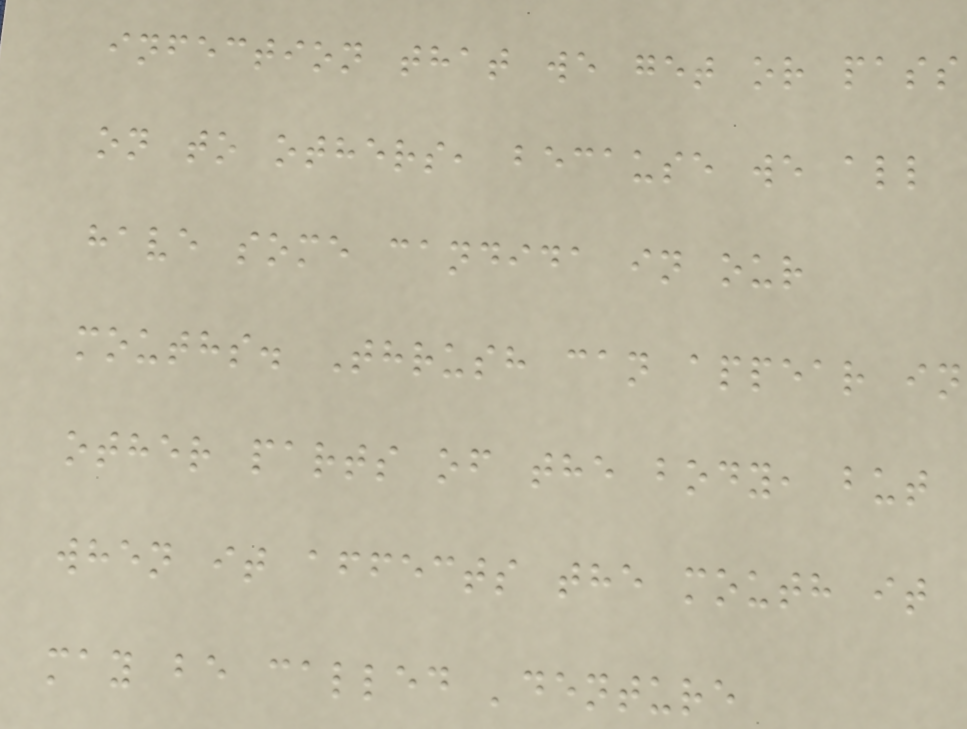infection that we get or pass
on to others, because we all
have some candida in our
mouths. Thrush can appear in
other parts of the body, but
when it affects the mouth it
may be called 'denture
